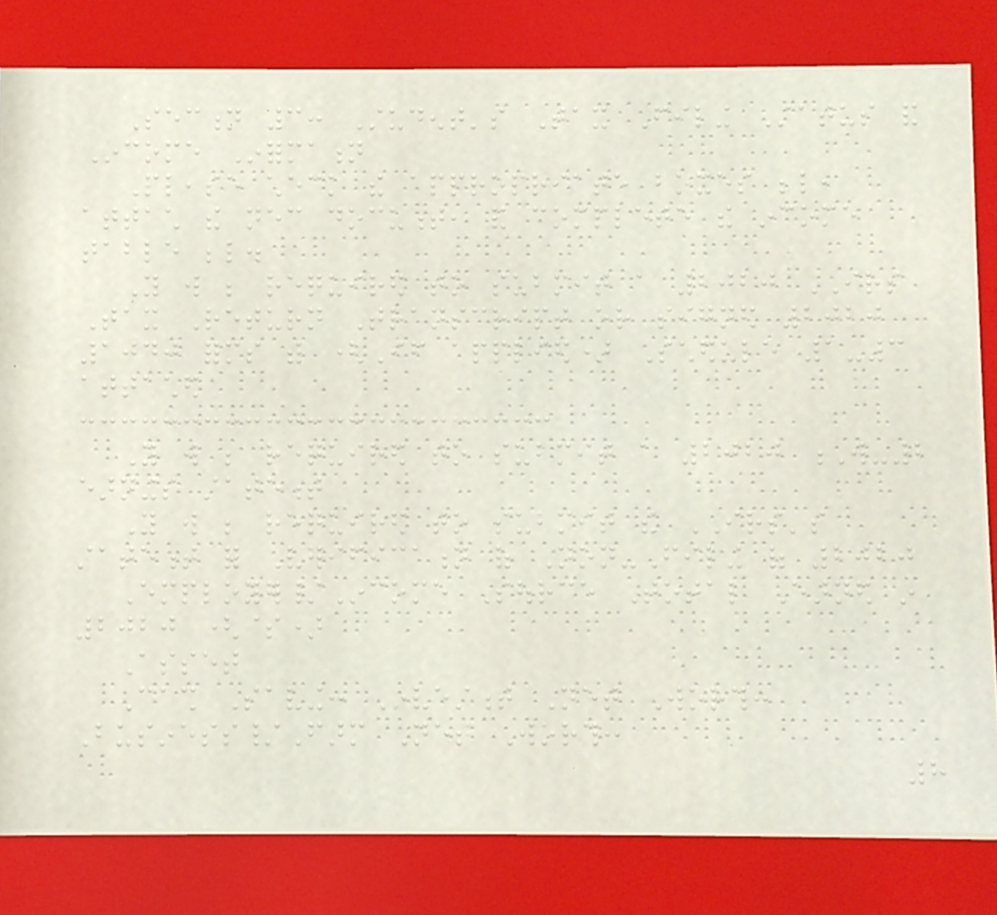Section 3: Student's Tax Filing Status and
Income Information
Please check the appropriate boxes below,
attach the necessary document, and complete the income
table below.
You will be required to submit a 2020 IRS
Tax Return Transcript or signed 2020
1040 forms with (If applied) Schedule 1-3
attached
You will be required to submit a 2020 W-2
earnings statement
You will be required to submit the IRS's
statement for Verification of Non-Filing of 2020
Employer/Income Source Total Earned in
2020 ($)
Asset
Cash Saving: Investment Net Worth:
Business/Farm Net Worth:
8
